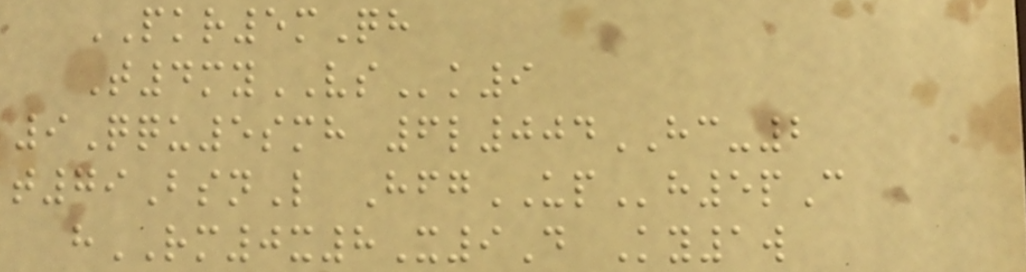PKR5mQh
T4myVSk9
9Qqu5smh 6l004HC-2
t79BsnL HfgUPh5pC
hRM0x8X9D Ky1w
